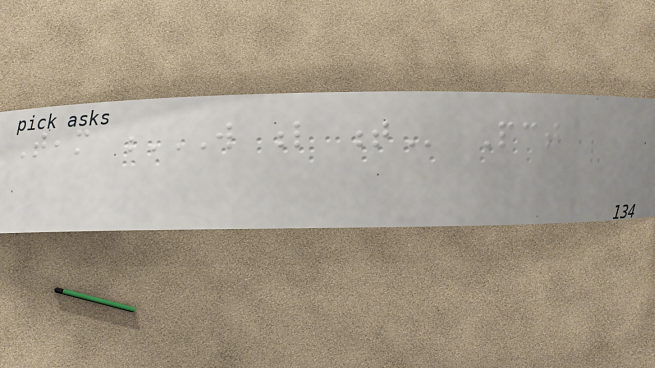Team W L T Pct
